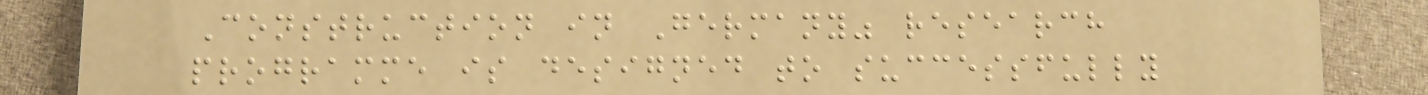Construction in Germany" research
programme is designed to successfully
